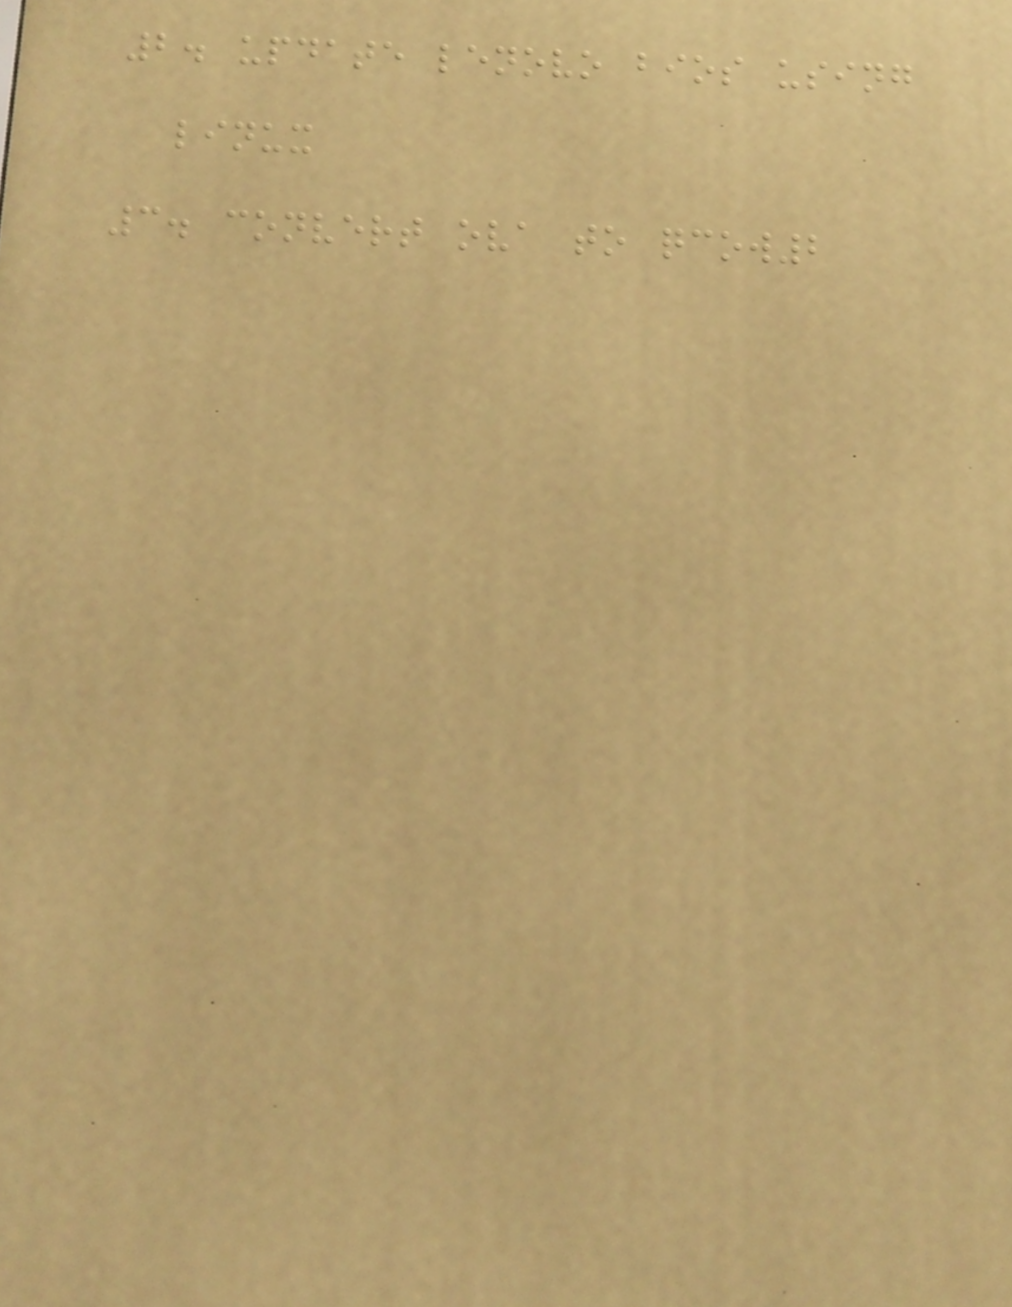2. update lenovo bios using
linux
3. convert ova to qcow2
